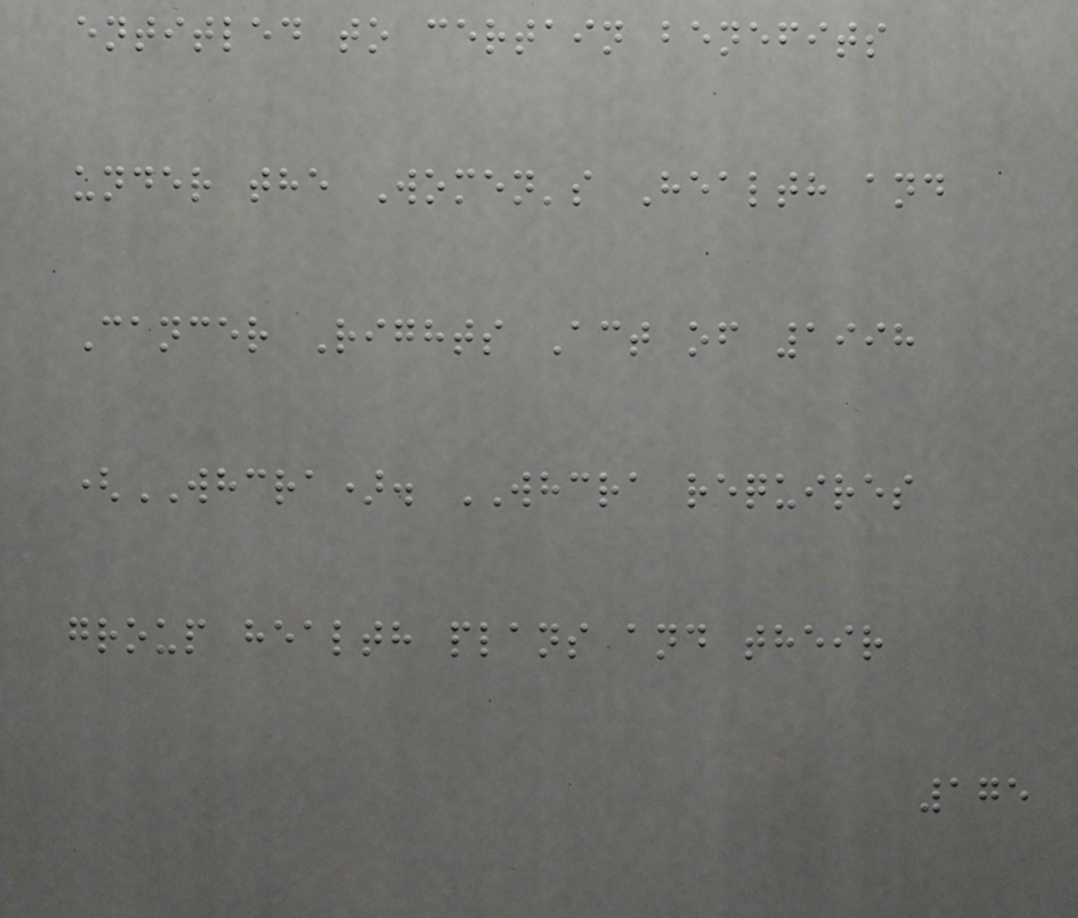entitled to certain benefits
under the Women's Health and
Cancer Rights Act of 1998
(WHCRA). WHCRA requires
group health plans and their
175
